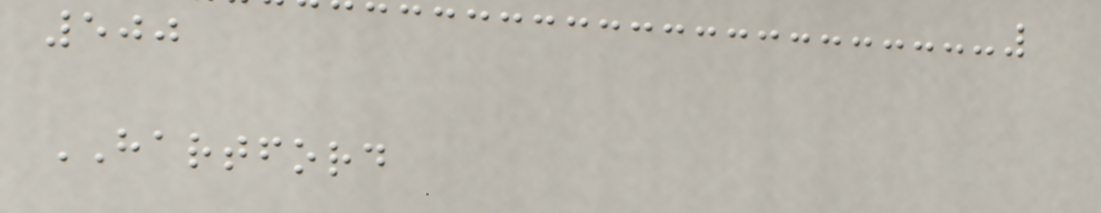500
HARTFORD
